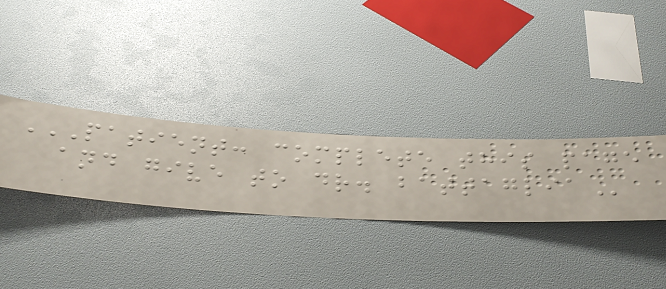PATIENT: COMPLETE THIS PAGE
AND GIVE TO DR. BATTAGLIA
